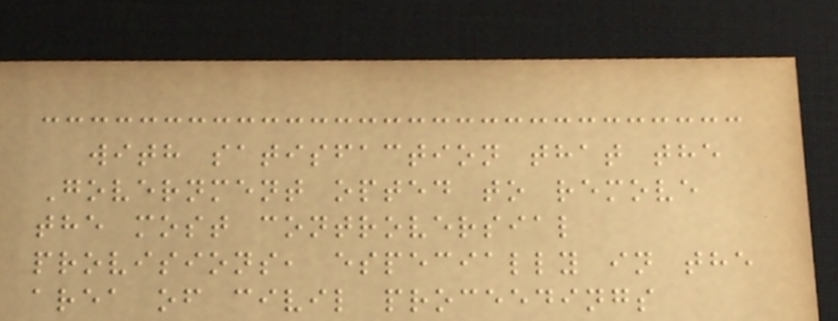with satisfaction that the
Government opted to remove
the most controversial
provisions, especially in the
area of civil proceedings
